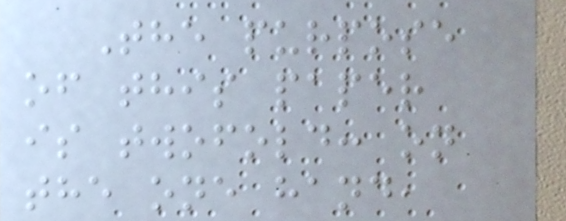The purpose
of this paper
is twofold: on
the one hand,
